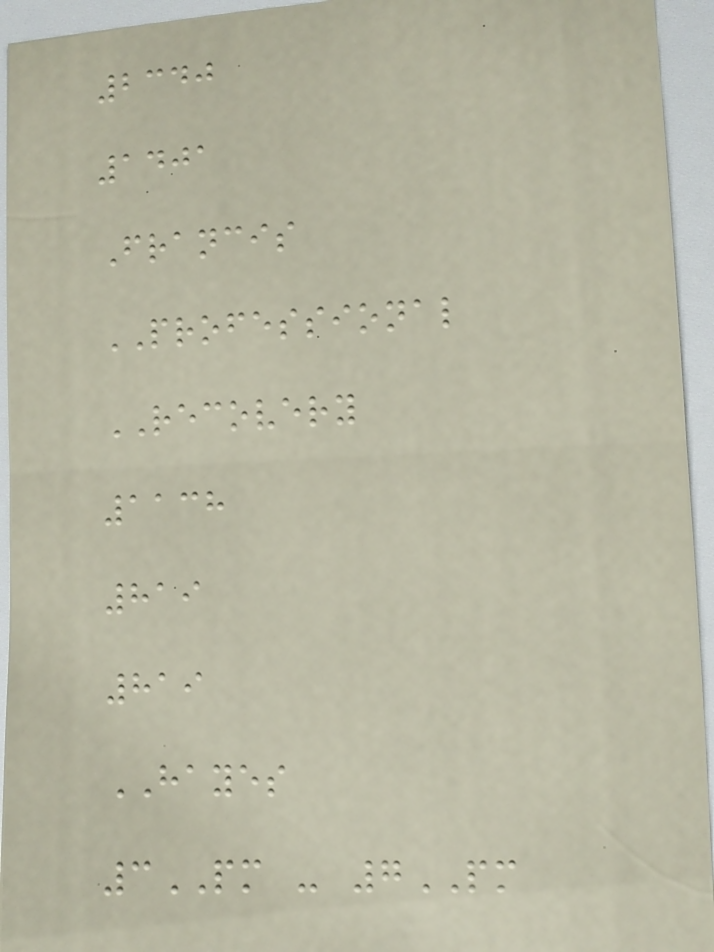2340
1401
Francis
PROFESSIONAL
RECOVERY
1138
819
819
HAYES
3PM - 7PM
